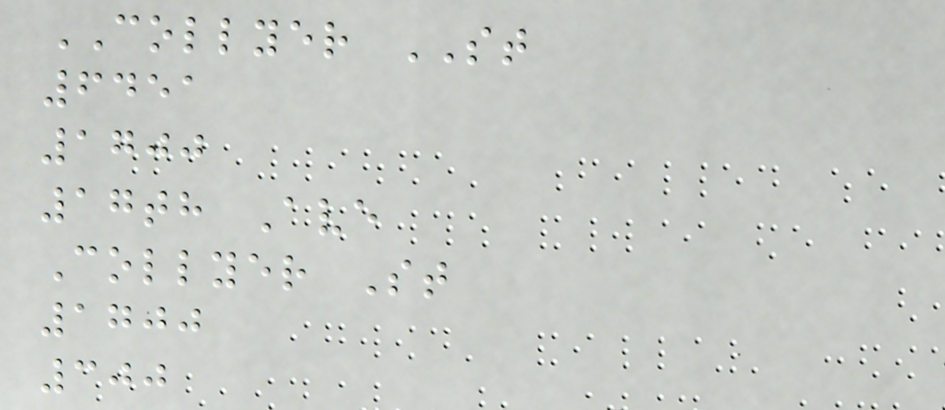COLLYER ST
6451
1700
17th Ave
Collyer St
1700
300
